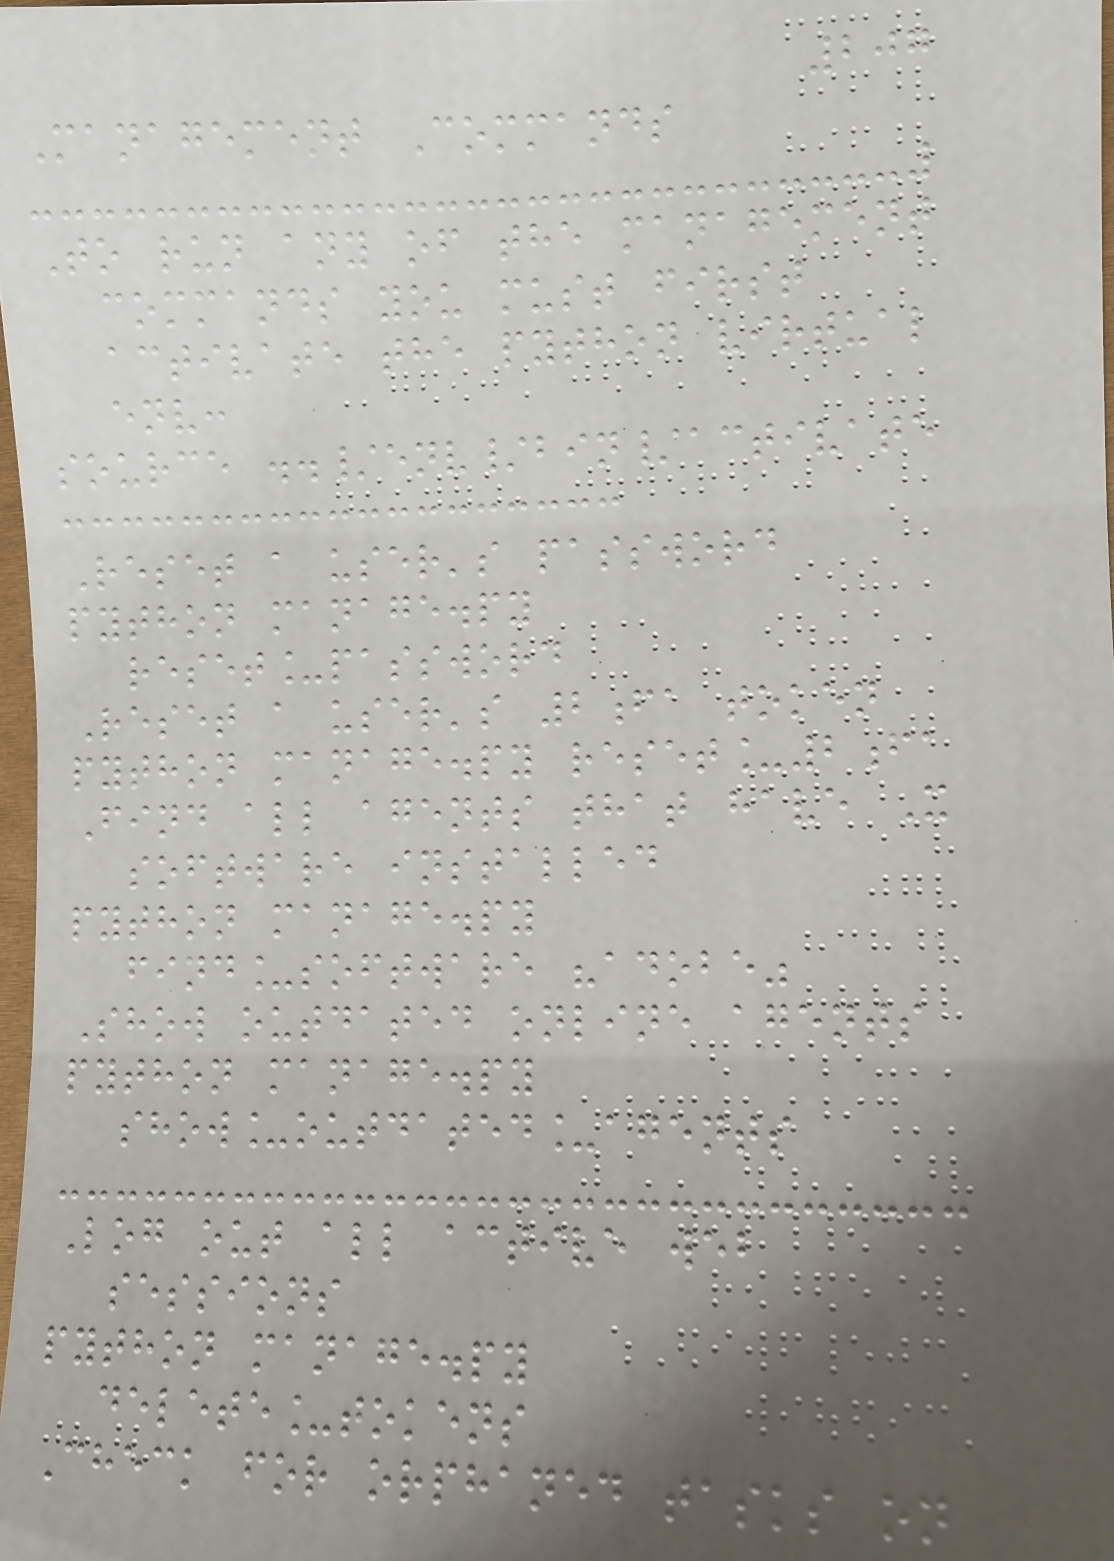207
Management Commands
To run any of the management
commands you must first
activate the python virtual
env:
source ../env/bin/activate
Reset a user's password
python manage.py
reset_password
Reset a user's 2fa token
python manage.py reset_2fa
Find all agents that have X
software installed
python manage.py
find_software "adobe"
Show outdated online agents
python manage.py
show_outdated_agents
Log out all active web
sessions
python manage.py
delete_tokens
Check for orphaned tasks on
